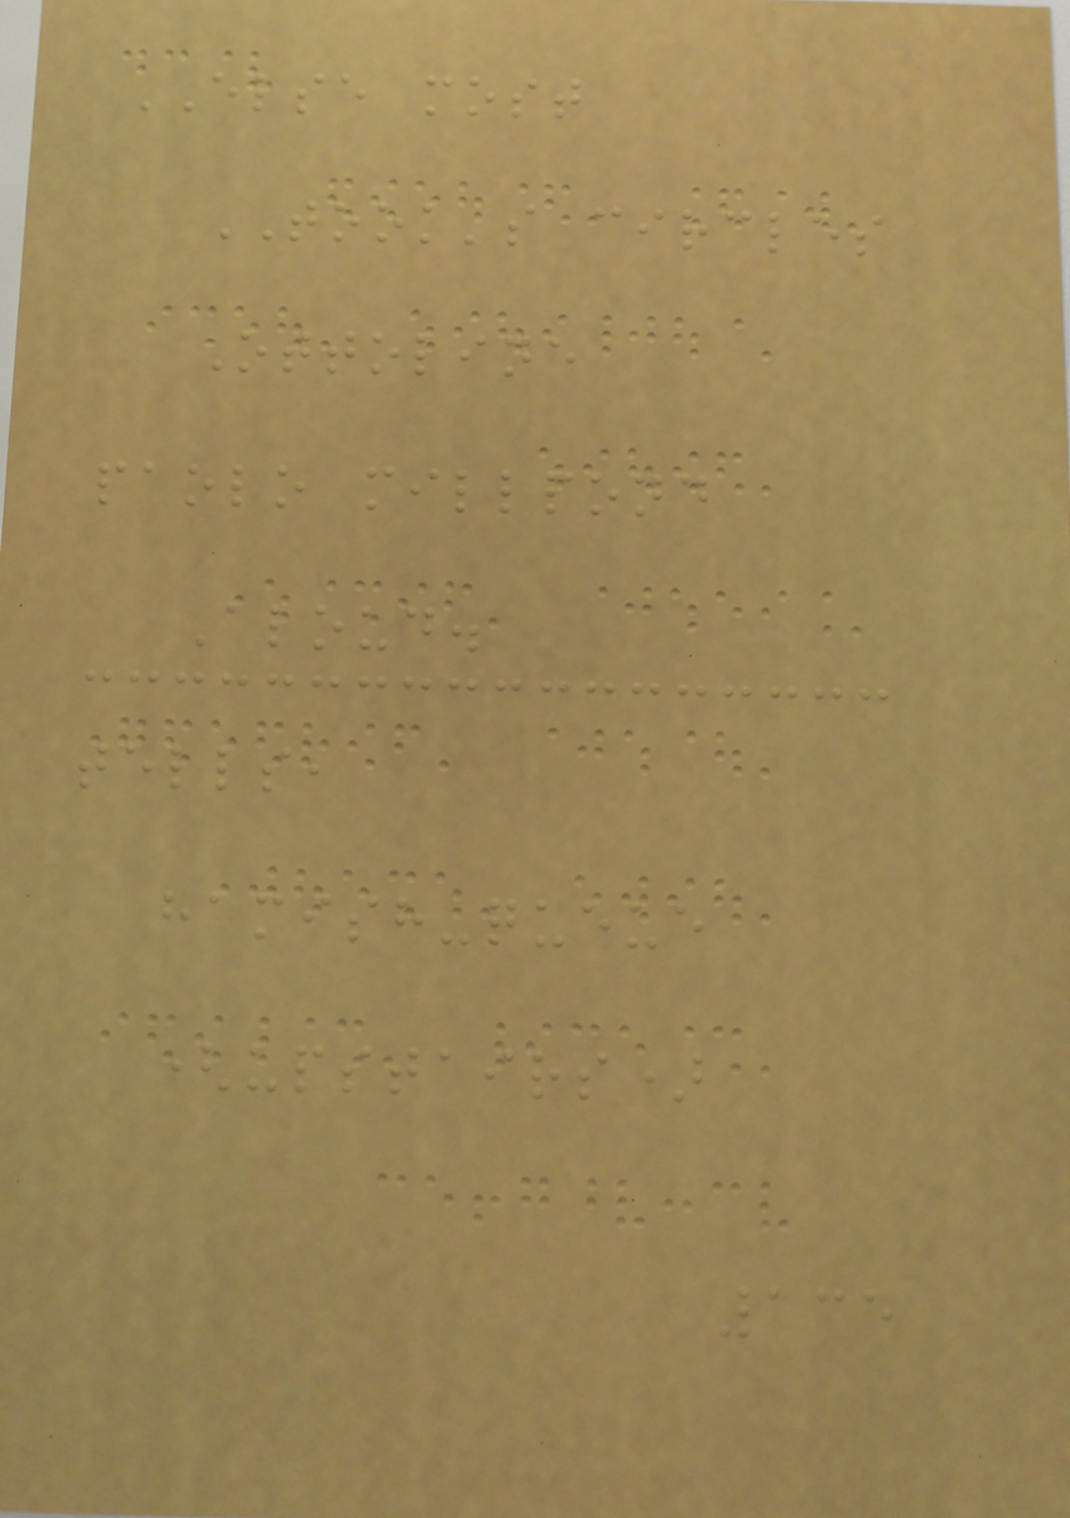ELSE most
TOOK's circles
Ottoline
paolo millpond
Aloud.
tells,
hamish-queue
(upstairs)
135
